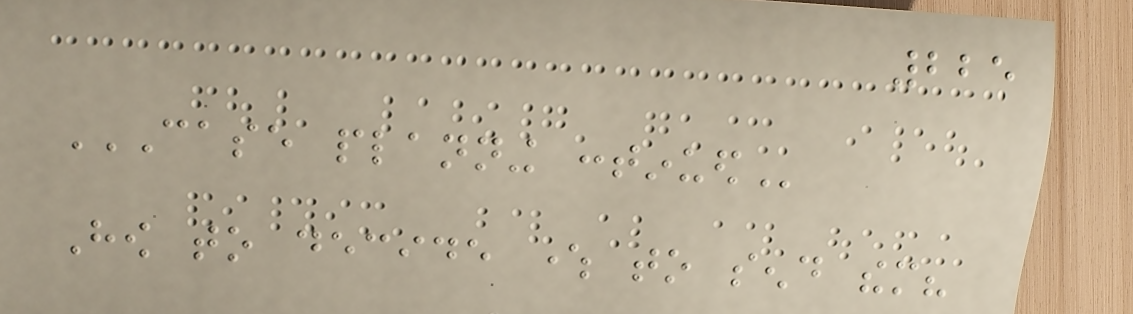225
CASE PLANNING CONTINUED
How to decide where to send them?
